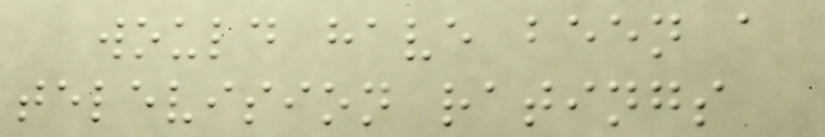would have been a
television ratings
